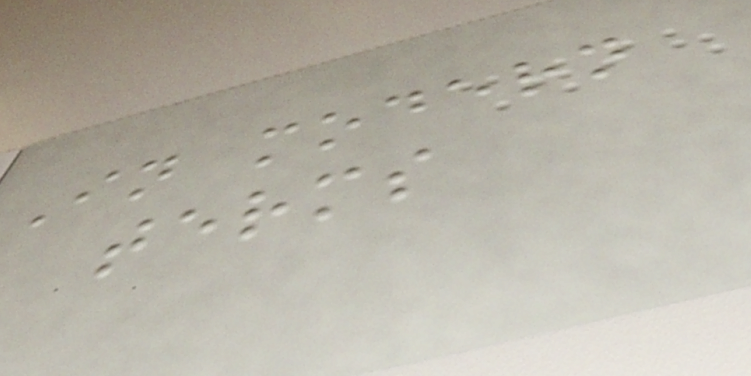In modern
terms
